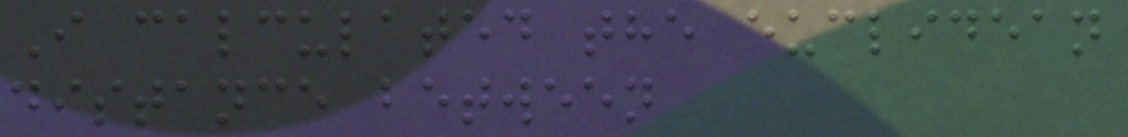I calculated the euclidean
distance between
